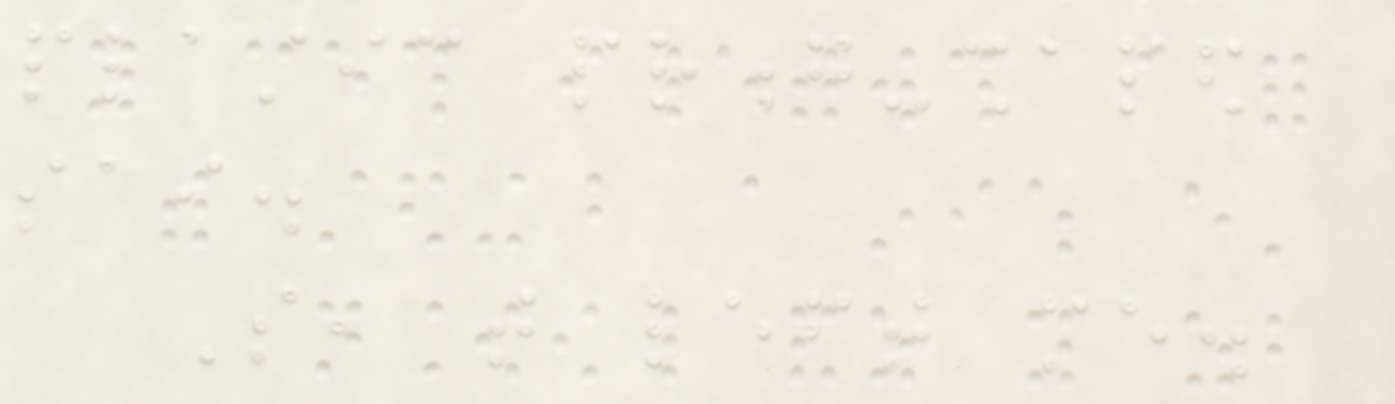plastic prong-shaped
sai.
So, that left me.
